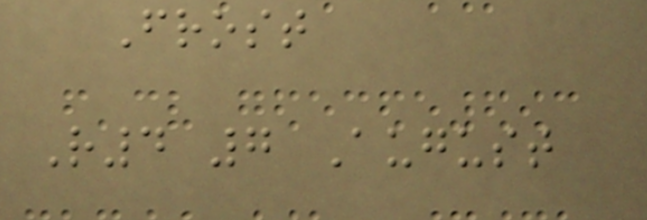Frost
R4 7 August
